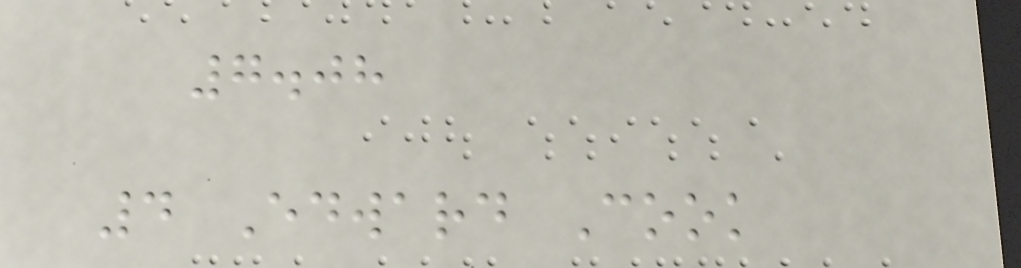7.08
4 Edward Cook
